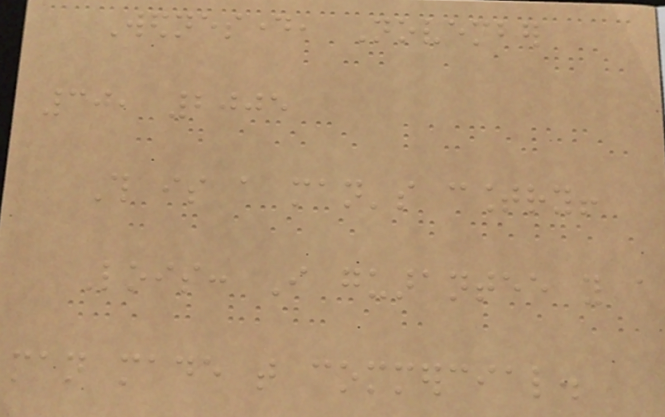Wednesday, November
30, 2005
This is a man's country!
Lois: I guarantee you a
man made that commercial.
